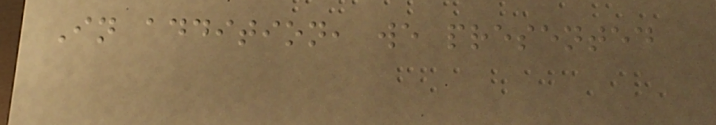In addition, we presented
